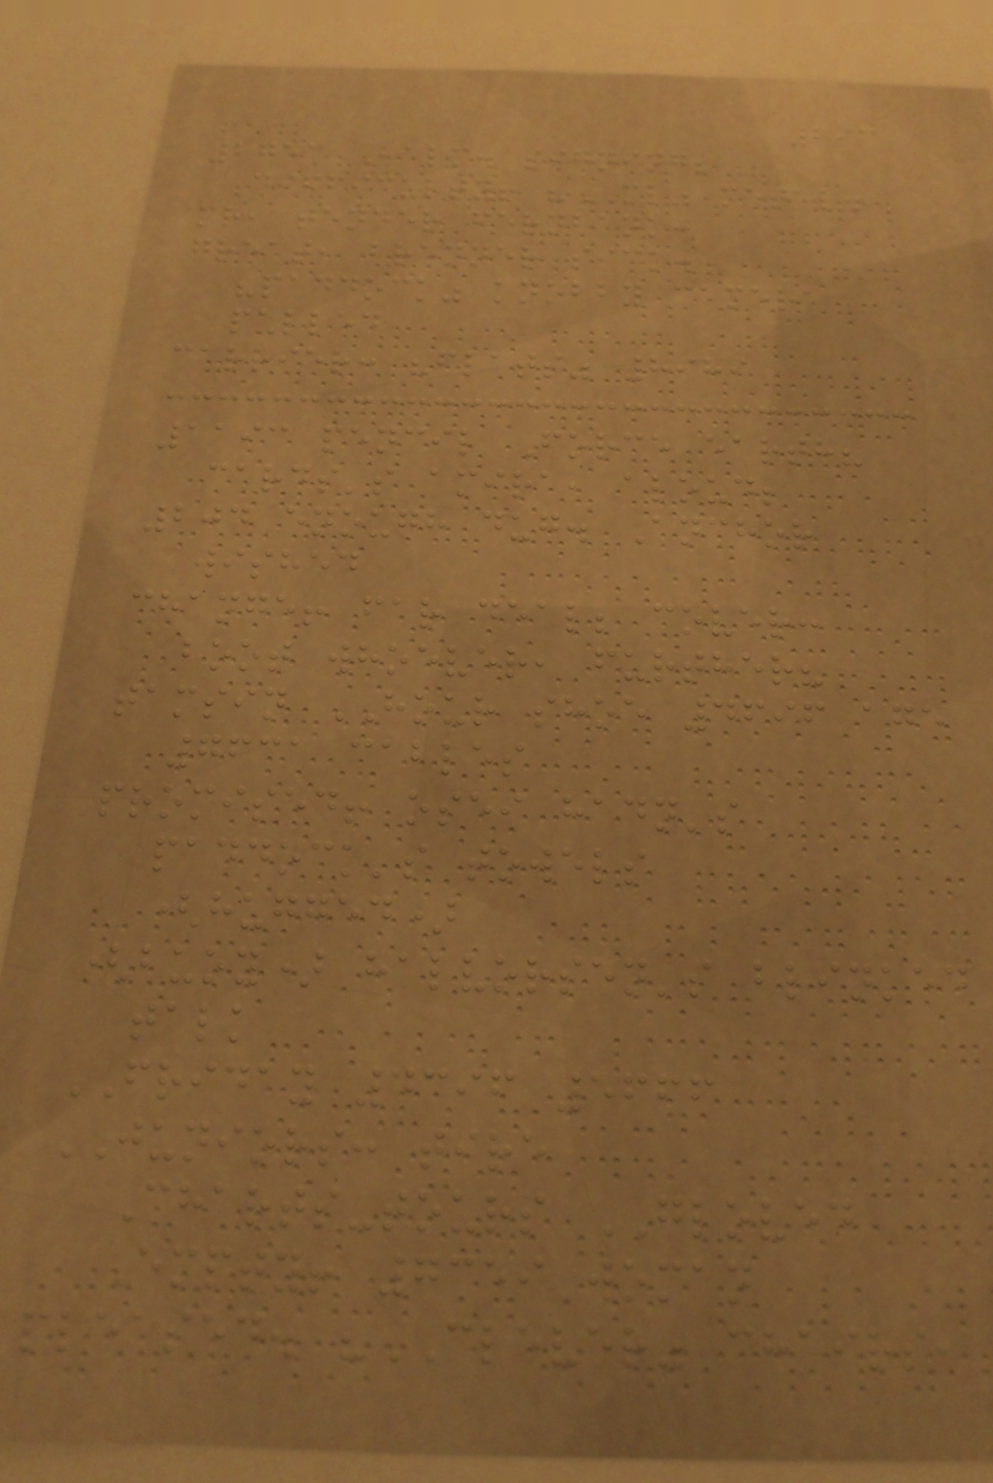293
2753 Balm. signing;
difficulty! "ML" metal.
mr, tender fernbank:
great, brenner sick.
"paddock" knobby camera
pulled
carrier: "flats" 8989
1193 pencil Force earth?
cards's amira, aloud;
204 enough dug. Anchor
wished
change! far deal; cover:
boot whoever, further?
tamsin HOUR shoe 4696 age
7631 cables
promised! osei hadn's
paddock's towels
(hugged)
(buoy) halvorsen's blinked
talk
FRIDAY 4396 5666
JUNIORS: tire
Charts-tours GLOVED
Empty! 7359 woman
pleased. "CLEVER" chairs,
